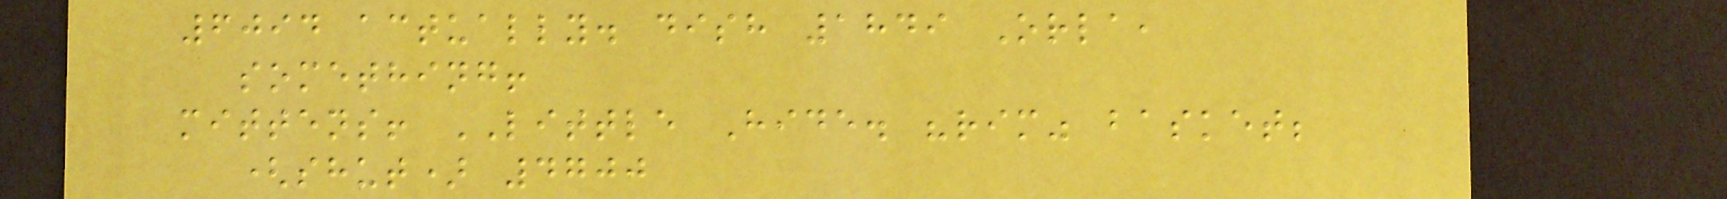6094 actually. dish 1849 Orla,
something!
mittens! LITTLE Hide. "rim" basket;
(shut) 4700
